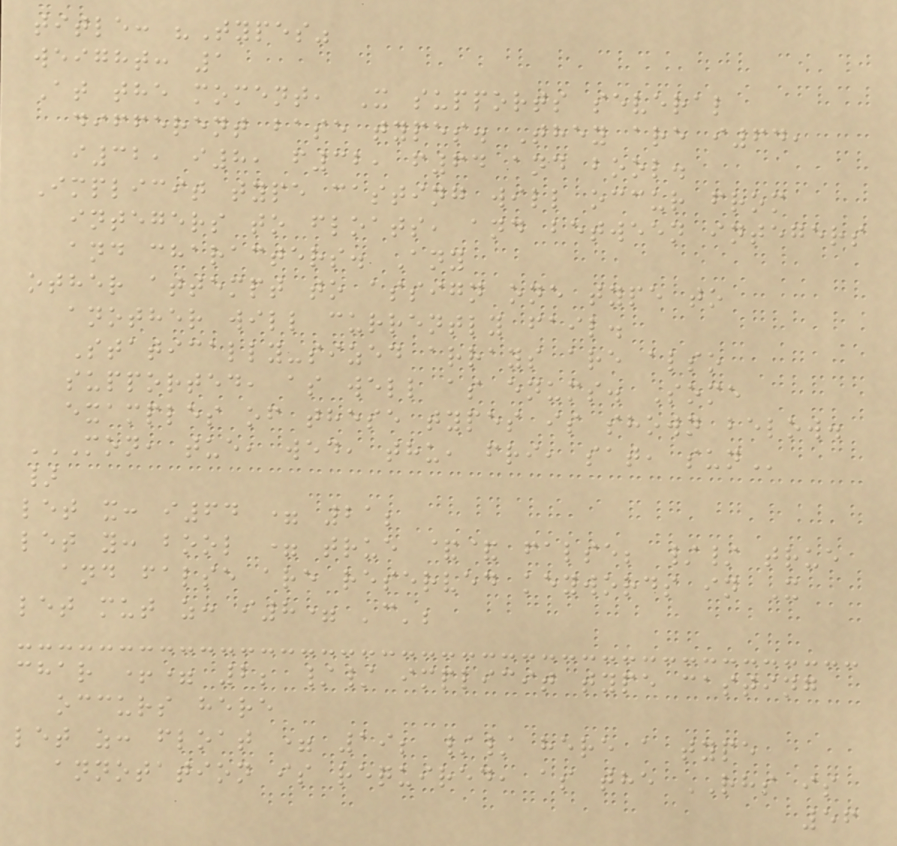title: "Types"
weight: 1
At the moment, X supports several
different base types. They are i64,
i32, i8, f32, f64 and bool.
Implicit type casting will occur from
integers to floats, and between integers
and characters. Any
other attempt to assign one type to
another will currently fail.
Statically-sized arrays are also
supported, as well as enums. Some
examples of these types is shown below.
MON, TUE, WED, THU, FRI, SAT, SUN
}
let x: i64 = 21;
let y: bool = true && false; // true
and false are reserved keywords in X
let mut z: i8= 'c';
char += 2; // implicit type casting
occurs here
let z: float = 19; // here a type
annotation is required, as the RHS is
56
